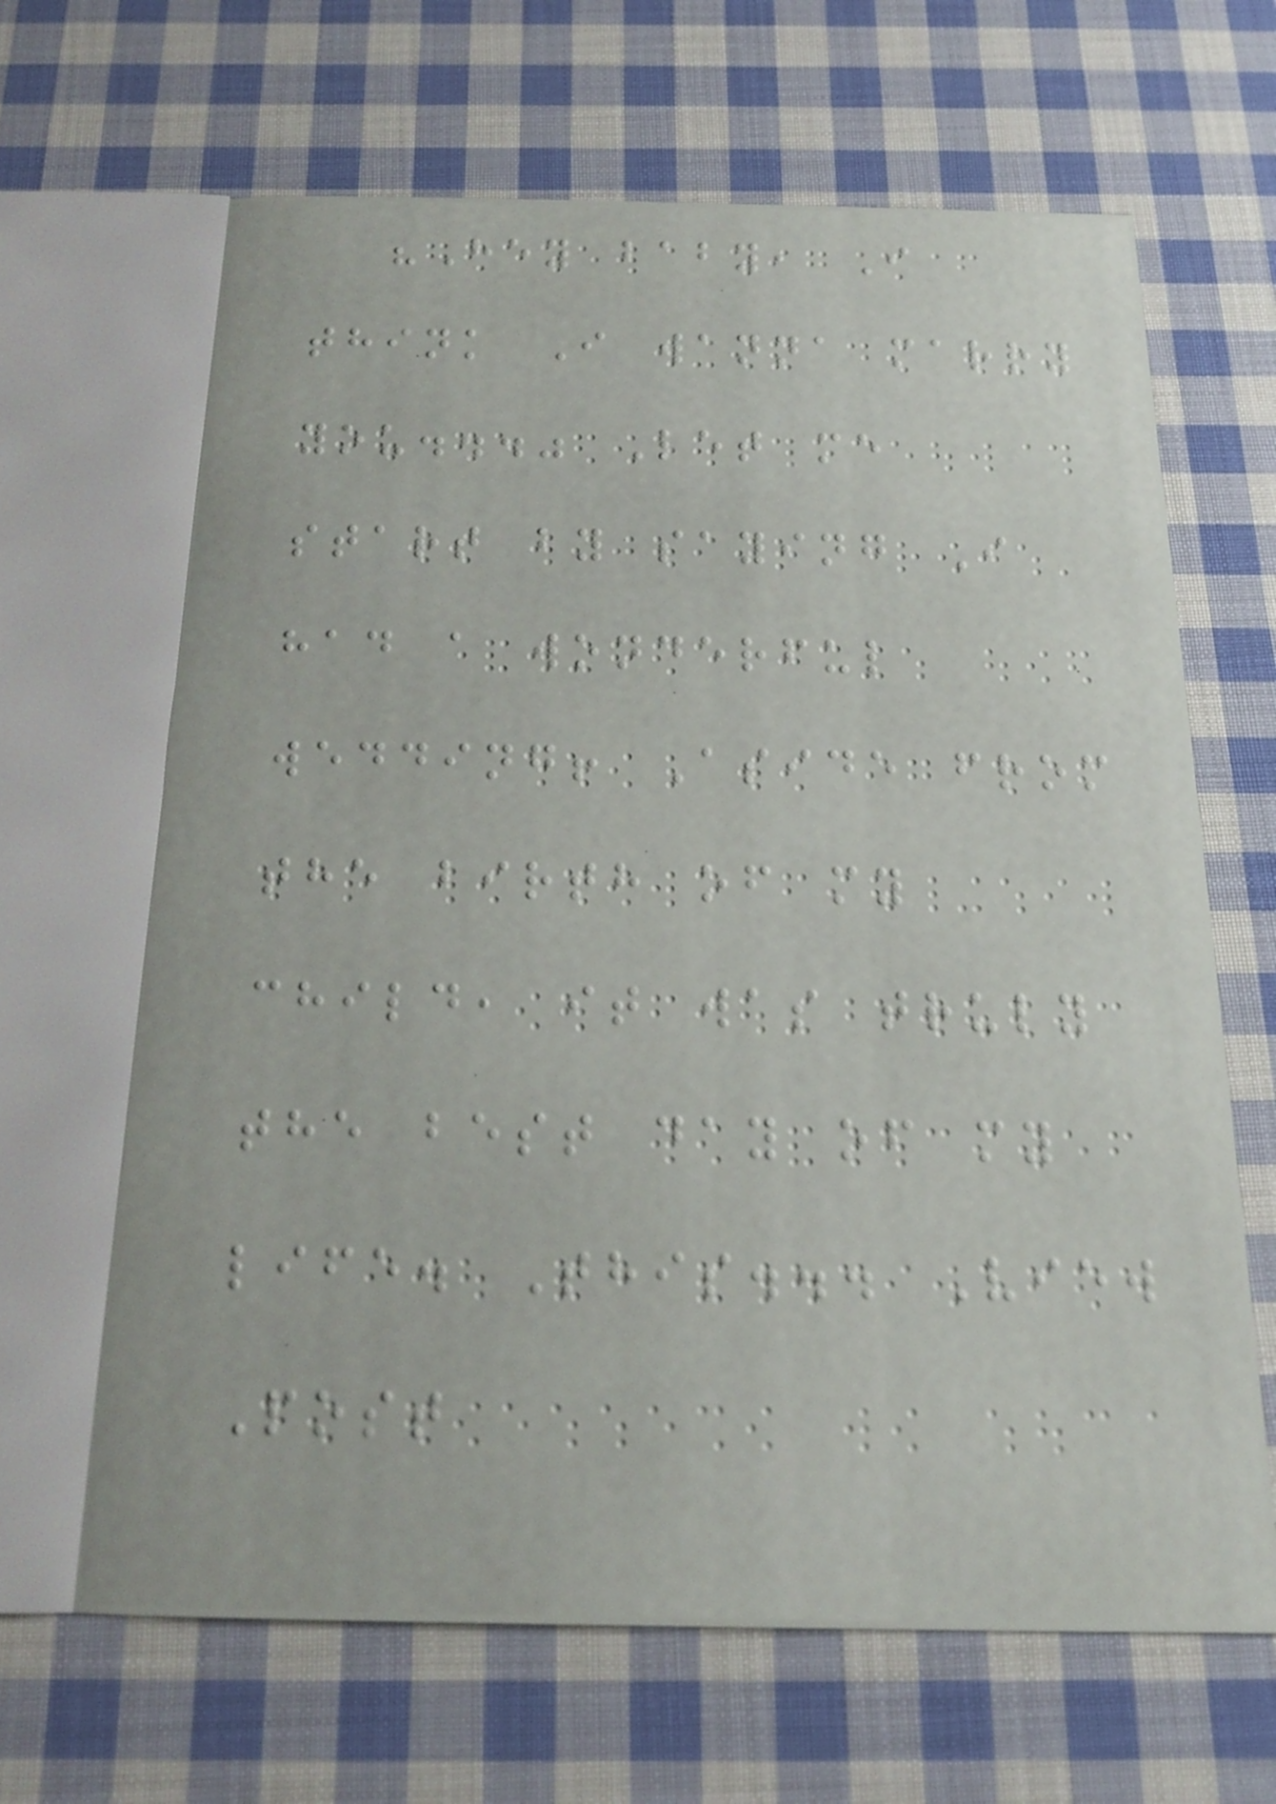"Hey baby, I
think I wanna marry
you..." Let me
start by saying I
had a wonderful
wedding! Aside from
the birth of my
child, it was truly
the best day of my
life. This... View
Post
